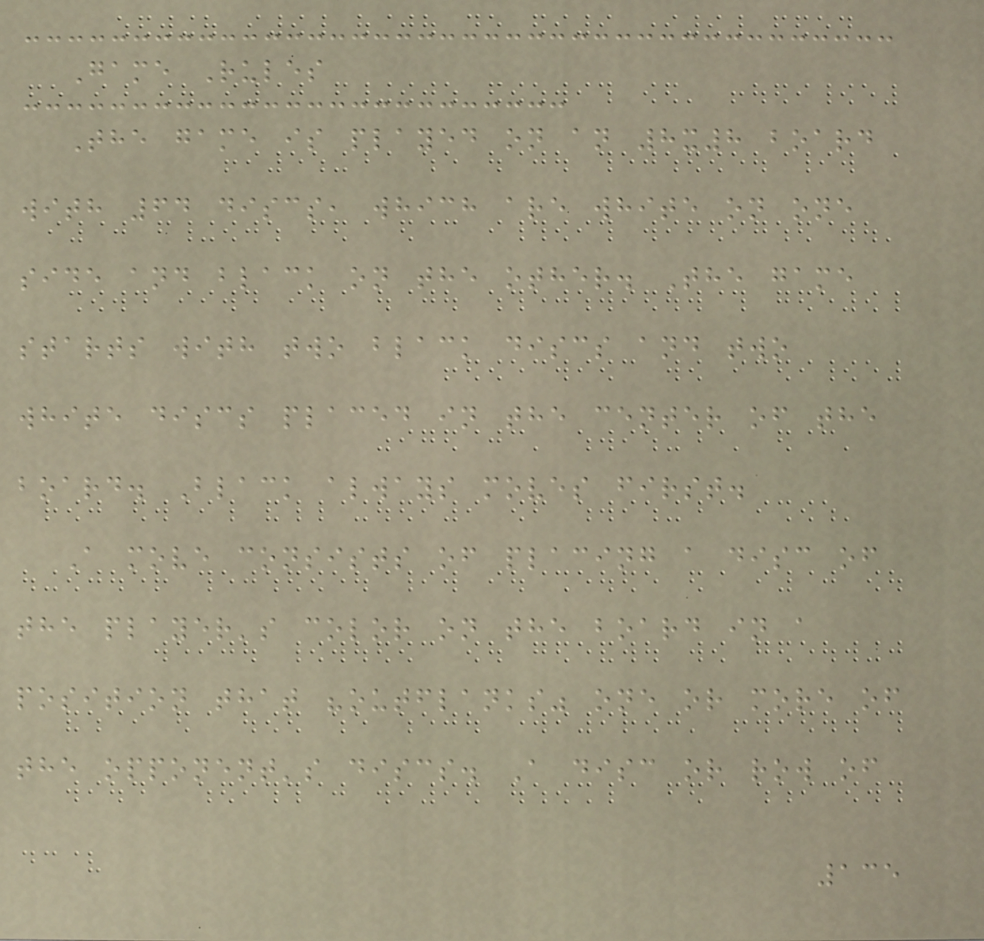Game Rules
The game is played on an 8x8 board
with 64 discs, which are white on one
side and black on the other. The game
starts with two black discs and two
white discs placed in the center of the
board. Black always moves first.
A move consists of placing a disc of
the player's color on the board in a
position that "outflanks" one or more of
the opponent's discs. A disc or row of
135
